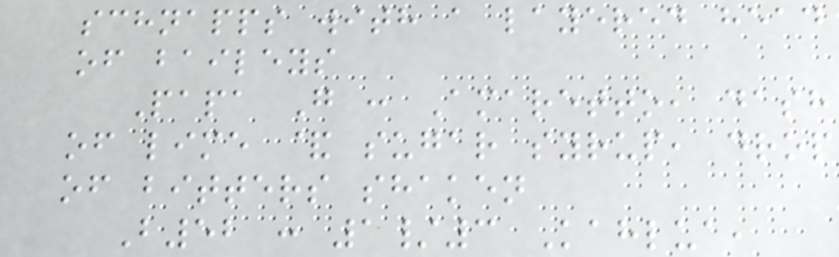schnapps with a layered head
of baileys
Papa G : Amaretto, dash
of lime & sugar syrup, drop
of bitters shaken
B52 : 1/3 Kahlua,
